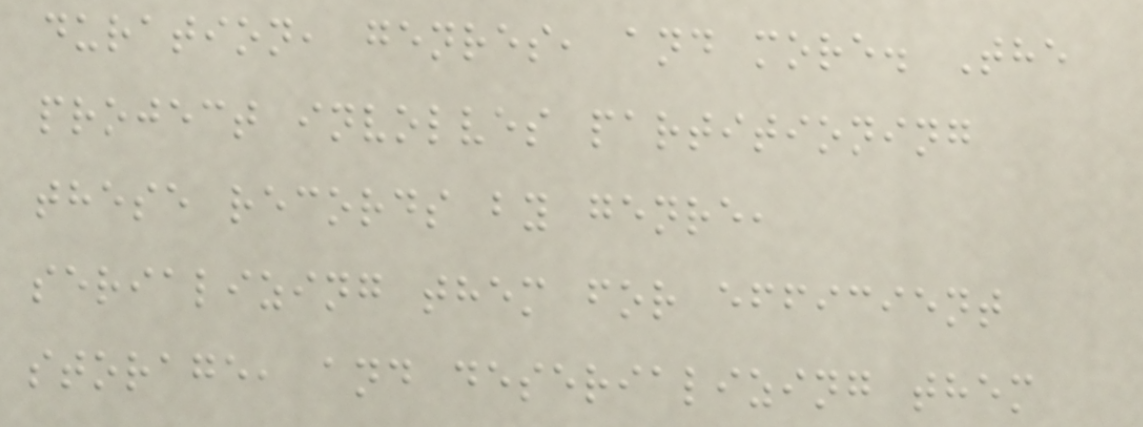duration, genres, and more. The
project involves partitioning
these records by genre,
serializing them for efficient
storage, and deserializing them
